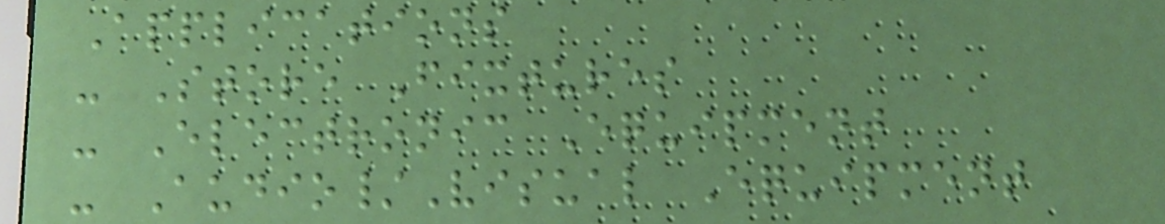Applications
- Store Fixtures
- Electronic Equipment
- Audio/Visual Equipment
